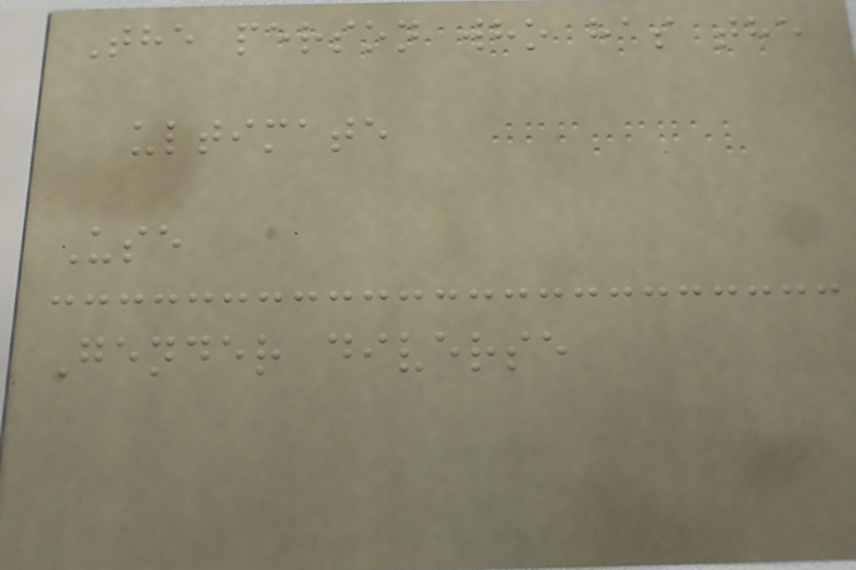The person who has the
ultimate
Use
Gender diverse
